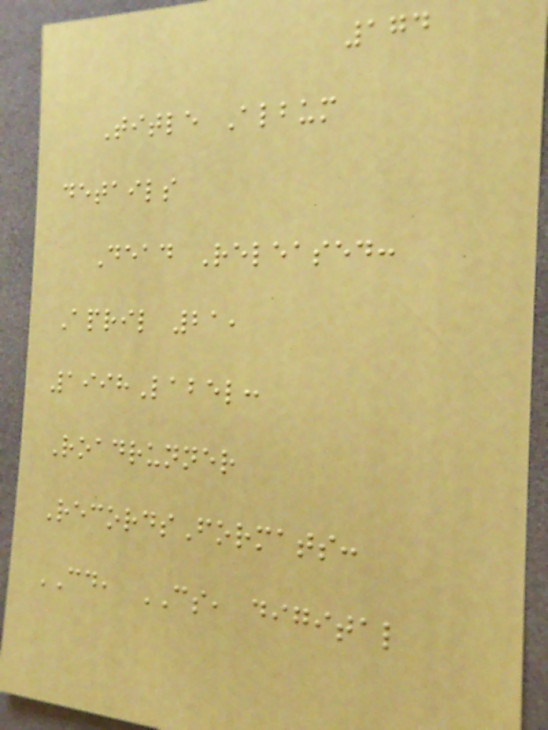174
Title Album
details
Dead Released:
April 21,
1998Label:
Roadrunner
RecordsFormats:
CD, CS, digital
